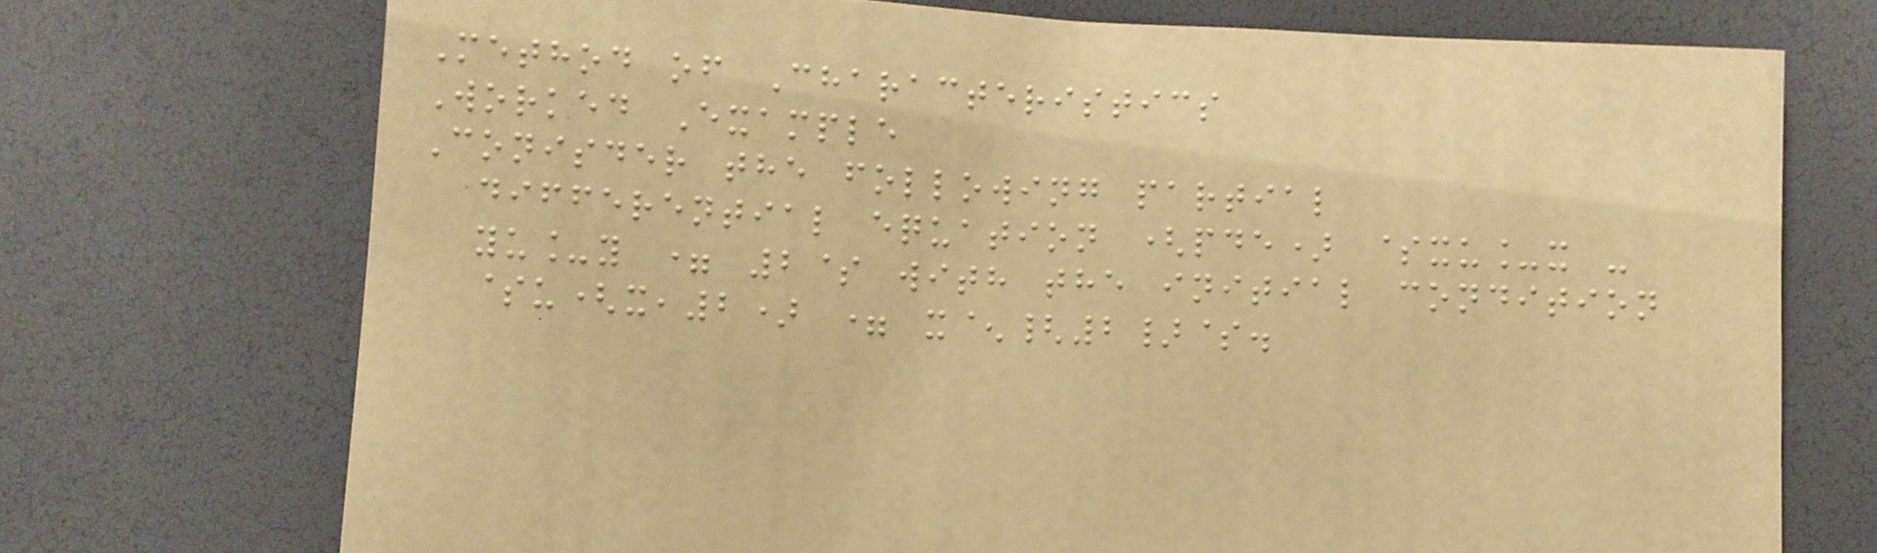Method of Characteristics
Worked Example
Conisder the following partial
differential equation (pde) $xu_x -
yu_y = 2$ with the initial condition
$u(x,2) = x^{2}$.
